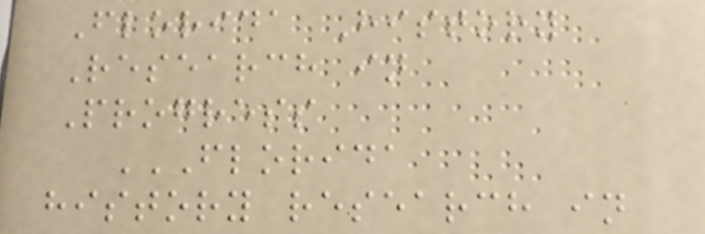Florida History
Research in
Progress
FLORIDA
HISTORY RESEARCH IN
